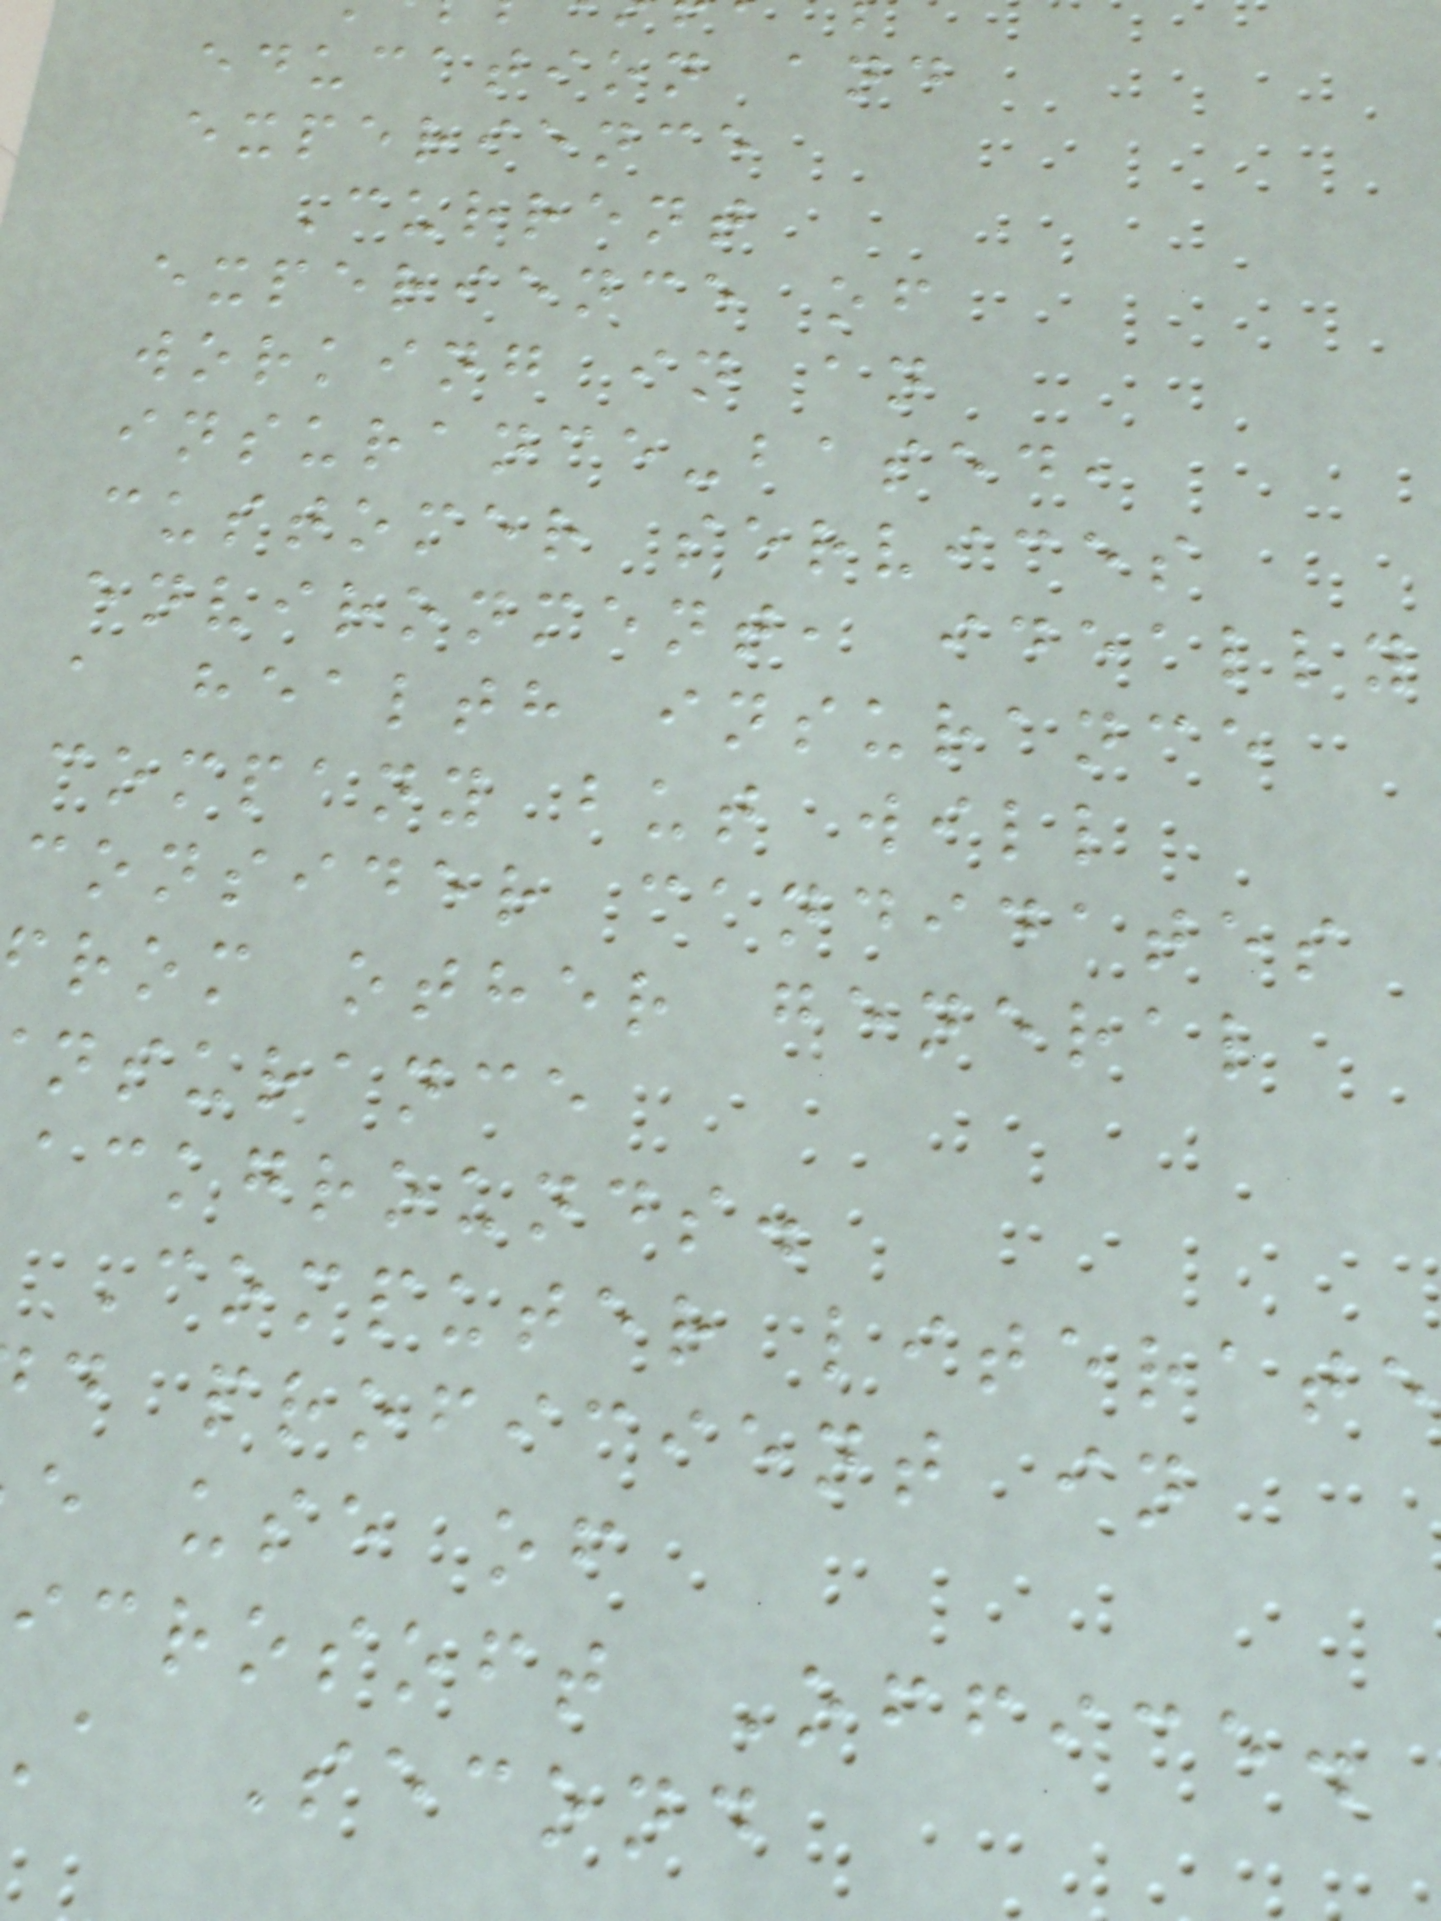education and
experience
Current
experience of
working in an
insurance-based,
customer services
environment, ideally
a health insurance
company but will
consider candidates
rom other general
nsurance
ackgrounds.
Computer literate
d proficient in
e use of
icrosoft Office.
a Second
